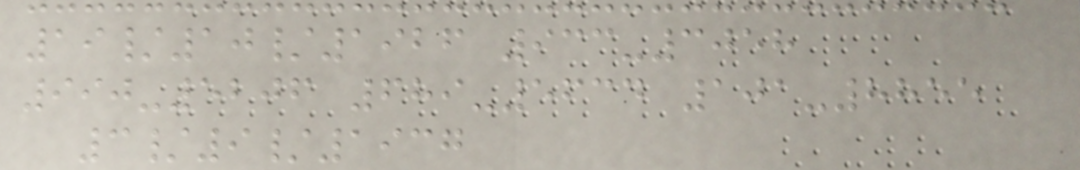19/10/1926 933-3058
990-5206 689-5634 101-8855
3/9/1937
